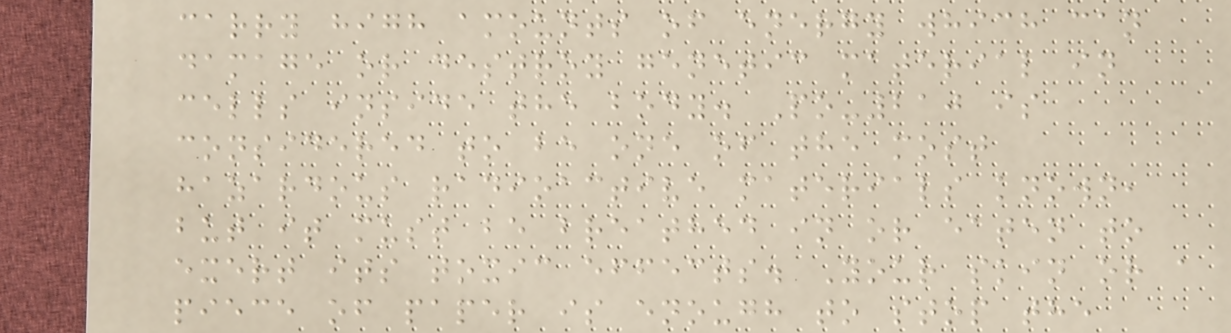carry high amounts of energy which can
damage or destroy genetic material in
cells inside the body. Po-210 is
considered to be one of the most
hazardous radioactive materials known,
but it must be breathed in or eaten to
exert its toxic effects. Your skin or a
piece of paper is enough to stop the
